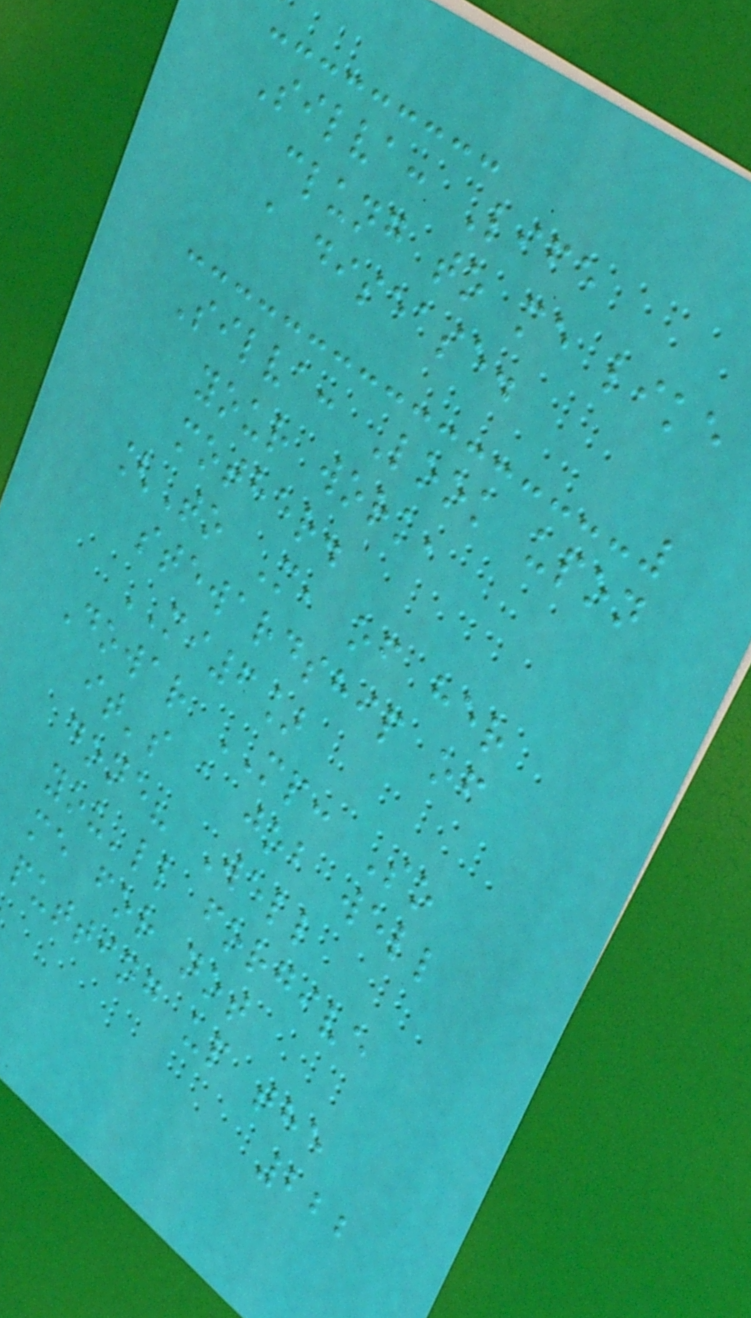Silva: Life
clung to me like
a disease.
Silva: Look upon
your work,
mother.
[To M, of her
stewardship of
MI6]
Dowar MP: So
it's a job well
done? Well
you'll forgive
me for not
putting up the
222
